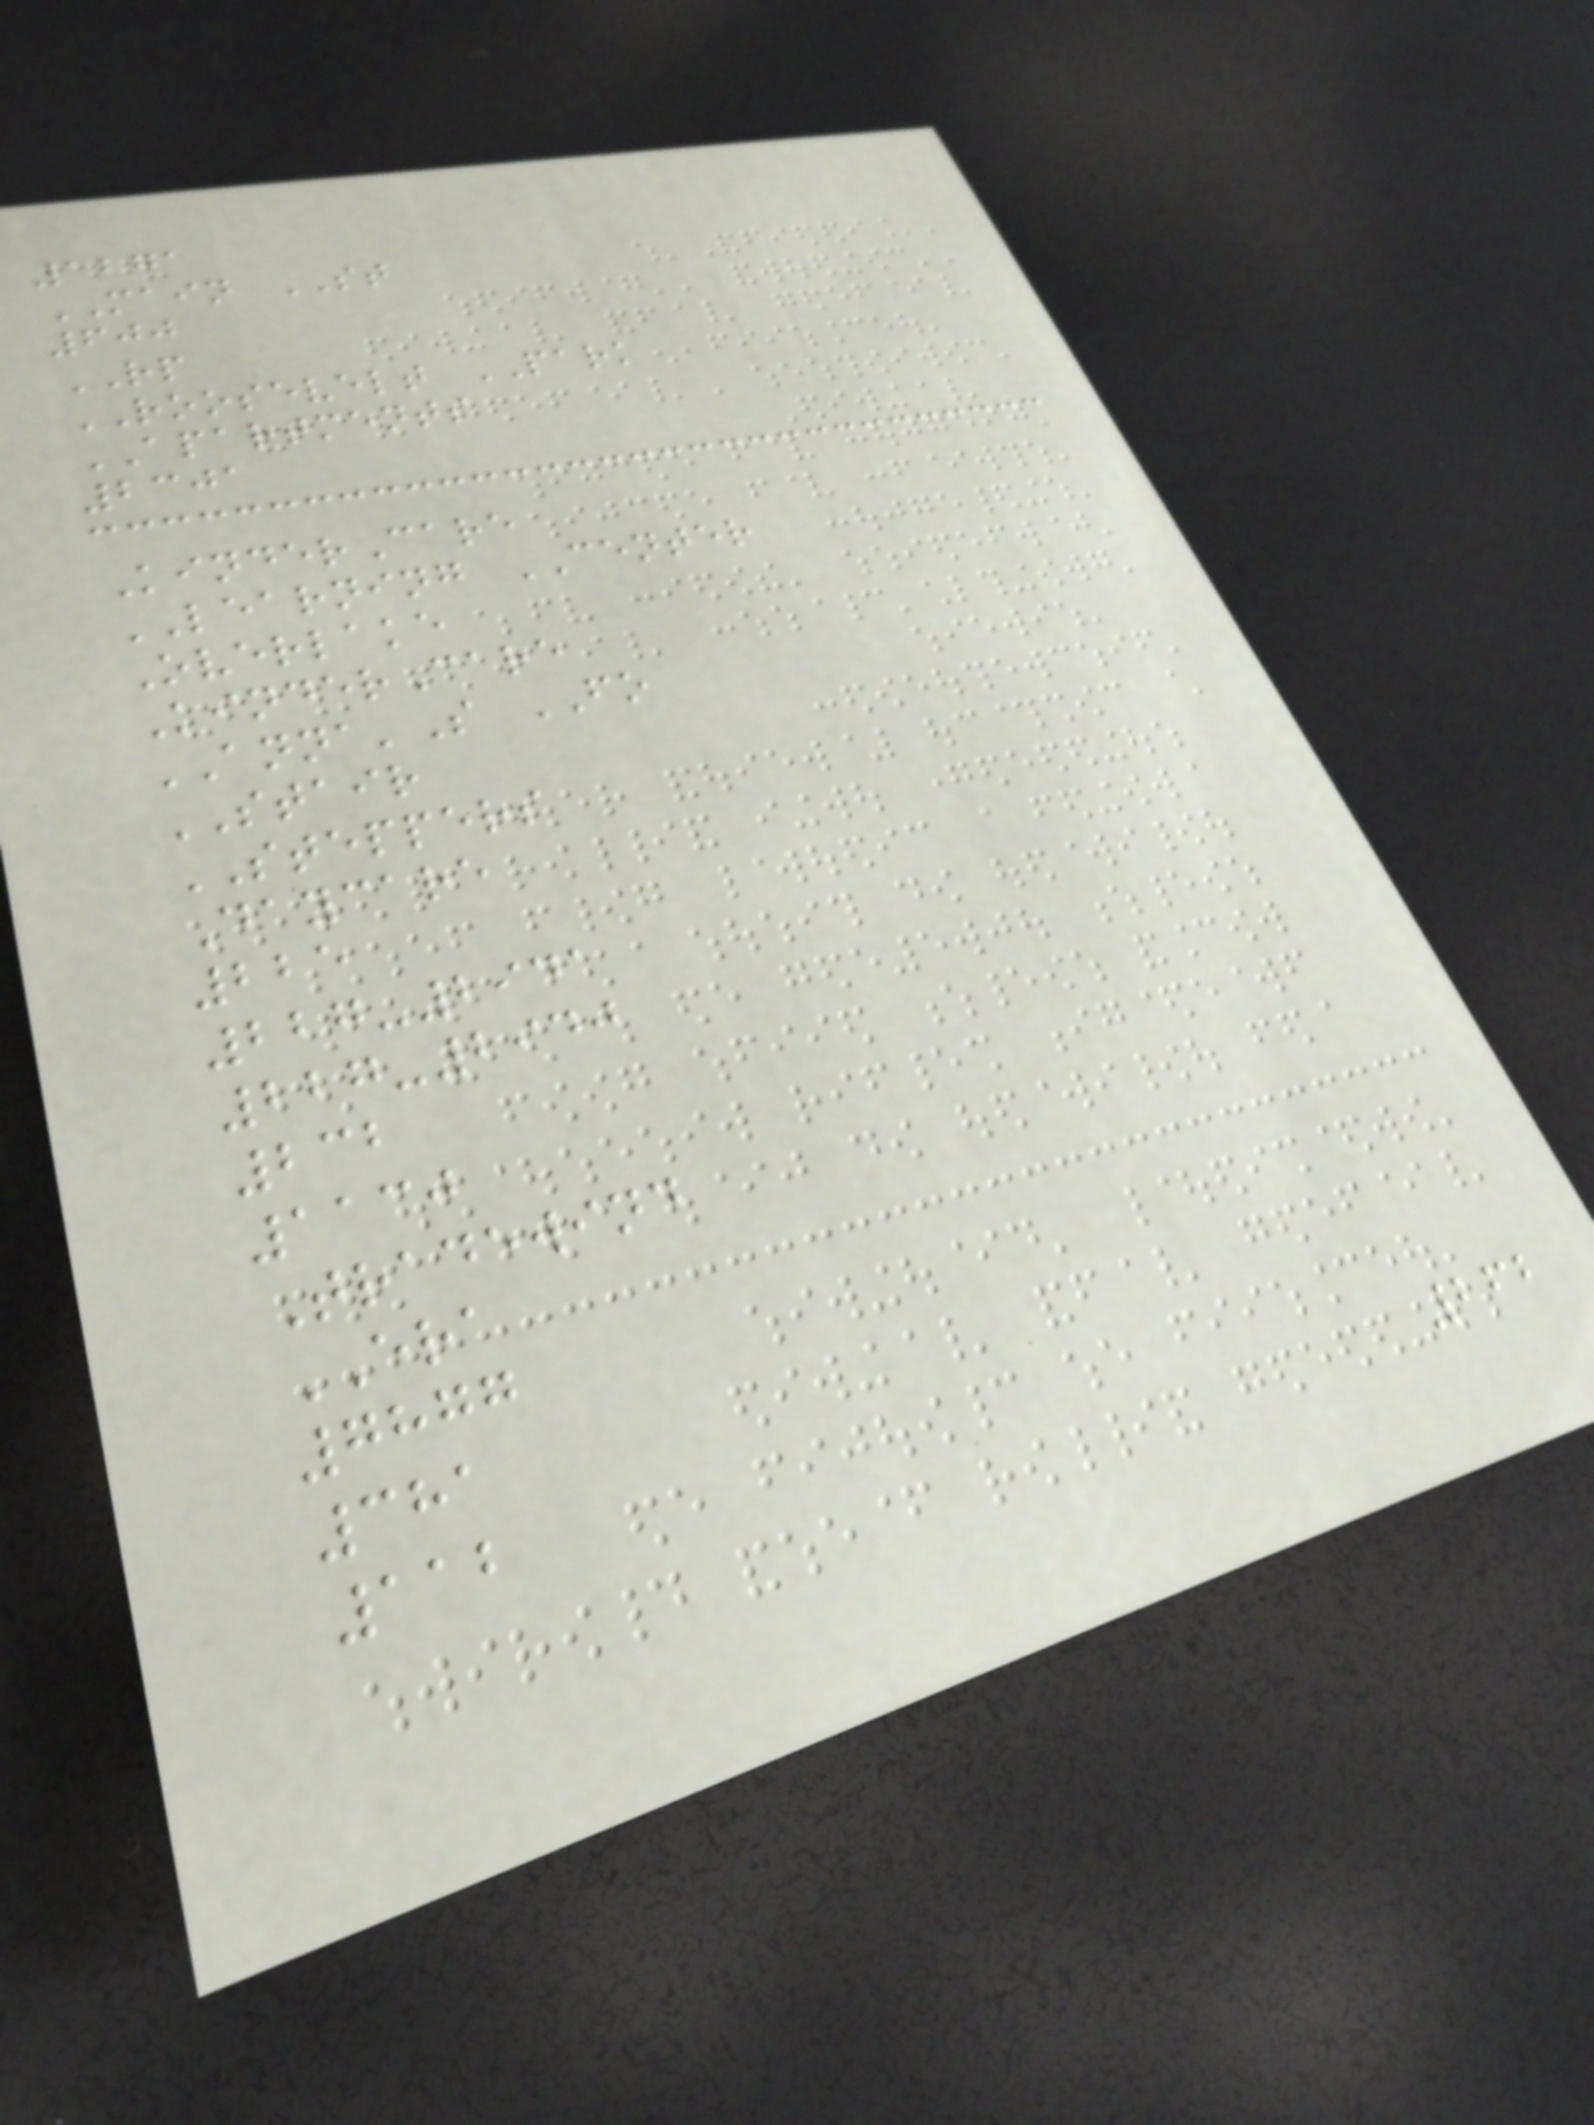1271
MAIN ST
600
RP
ROOSEVELT PARK
APARTMENTS
2301
KinderCare
LEARNING CENTER
Overlake
KinderCare
ANNA'S FO
STAIR
STEPPERS
Daycare
225
227-2941
227-2940
232
1130
Tradewind
ERA
7877
381
112
262
